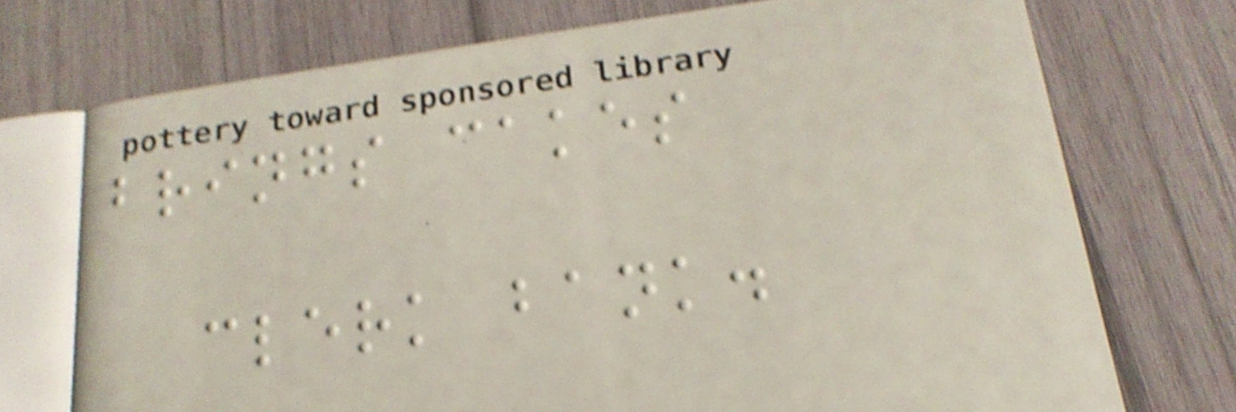brings cakes
clerk bank.
